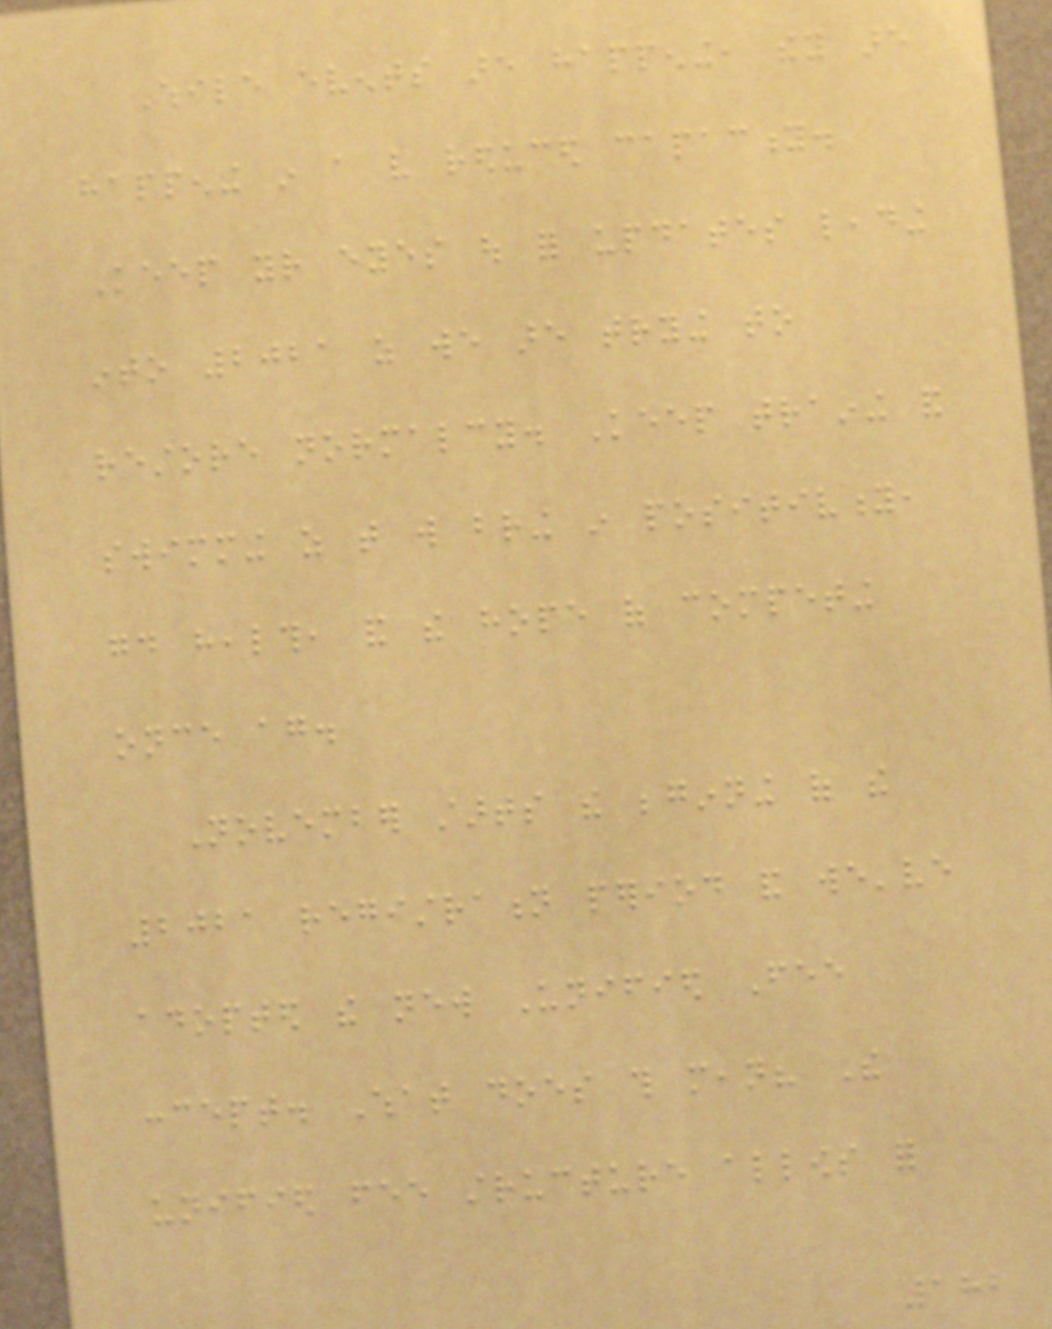While events are happening, they are
happening in a very reduced capacity.
Keep your eyes out for updates leading
into 2021 as we are trying to
restore normalcy. Keep training and
swimming as that will bring in positivity,
good health, and the hope of competing
once again.
November starts the beginning of the
2021 registration period and we've
adopted the new Unified Fee
concept. What does this mean? The
unified fee structure allows for
182
